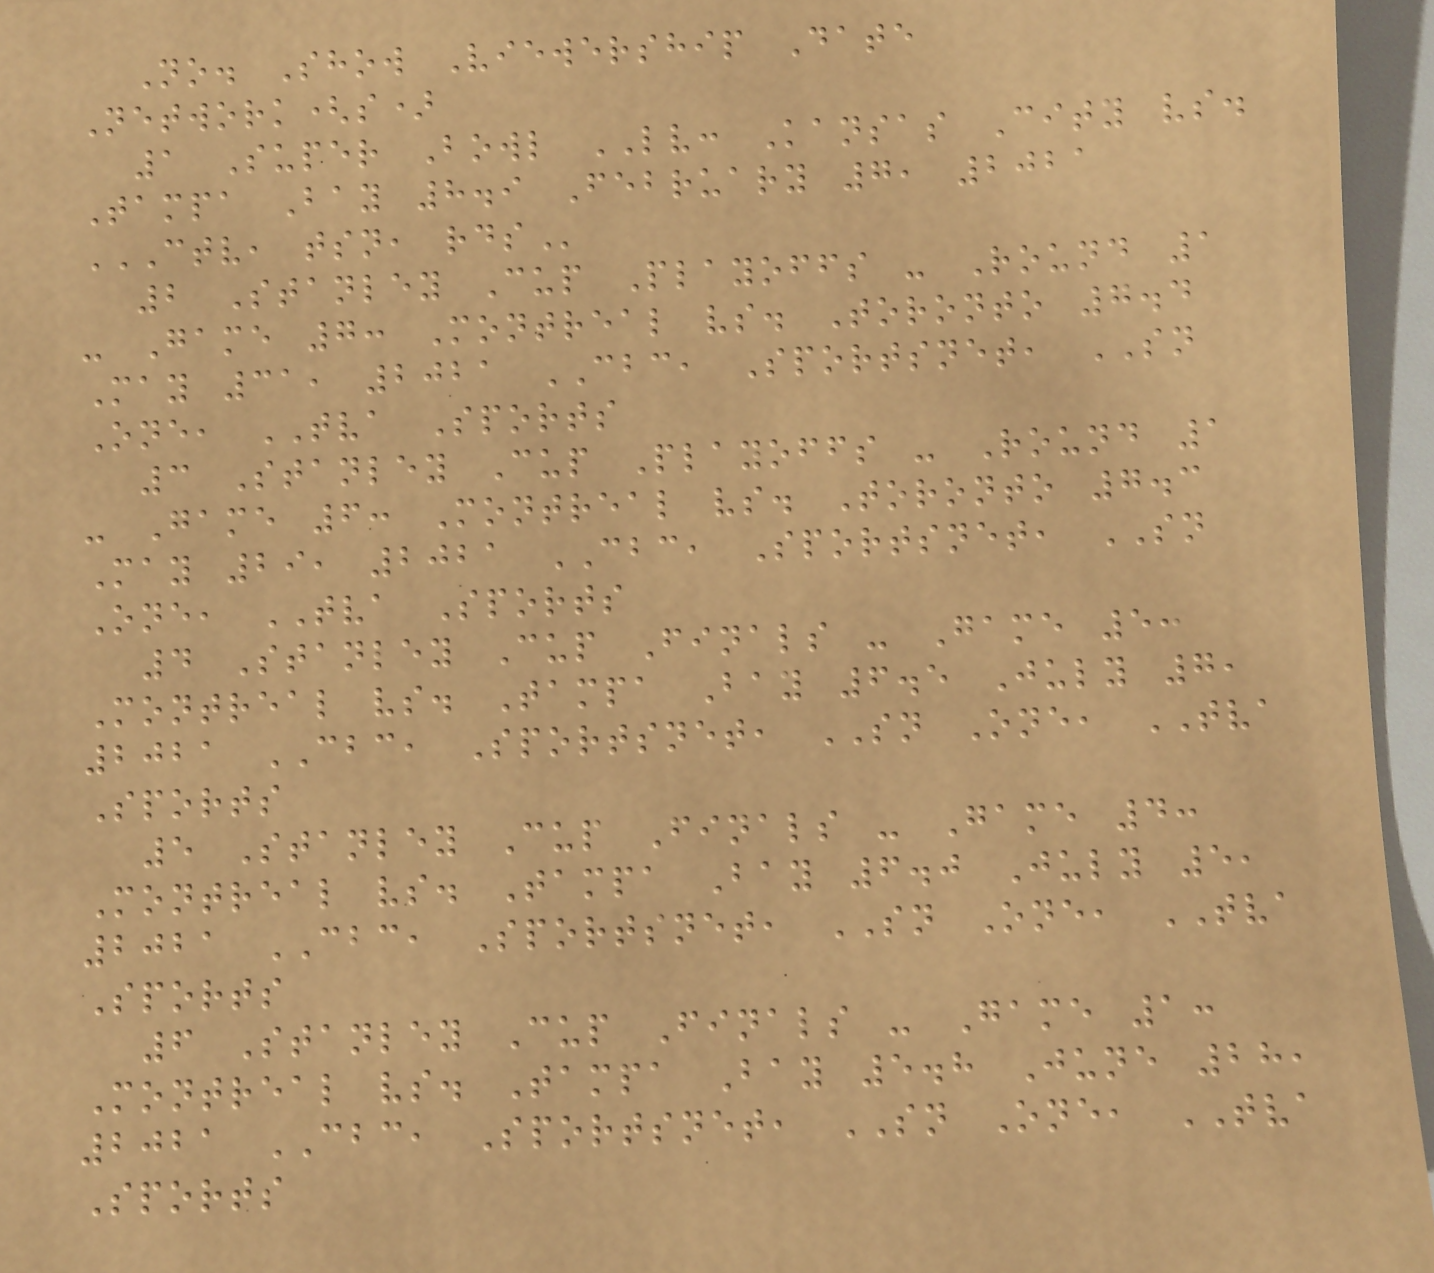No. Show Viewership Date
Network(s)
1 Super Bowl LV: Kansas City vs.
Tampa Bay 8.9 February 7, 2021
CTV, TSN, RDS
2 Stanley Cup Playoffs - Round 1
- Game 7: Montreal vs. Toronto 7.4
May 31, 2021 CBC, Sportsnet, SN
One, TVA Sports
3 Stanley Cup Playoffs - Round 1
- Game 6: Montreal vs. Toronto 7.3
May 29, 2021 CBC, Sportsnet, SN
One, TVA Sports
4 Stanley Cup Finals - Game 5:
Montreal vs. Tampa Bay 6.5 July 7,
2021 CBC, Sportsnet, SN One, TVA
Sports
5 Stanley Cup Finals - Game 4:
Montreal vs. Tampa Bay 6.0 July 5,
2021 CBC, Sportsnet, SN One, TVA
Sports
6 Stanley Cup Finals - Game 1:
Montreal vs. Tampa Bay 5.8 June 28,
2021 CBC, Sportsnet, SN One, TVA
Sports
